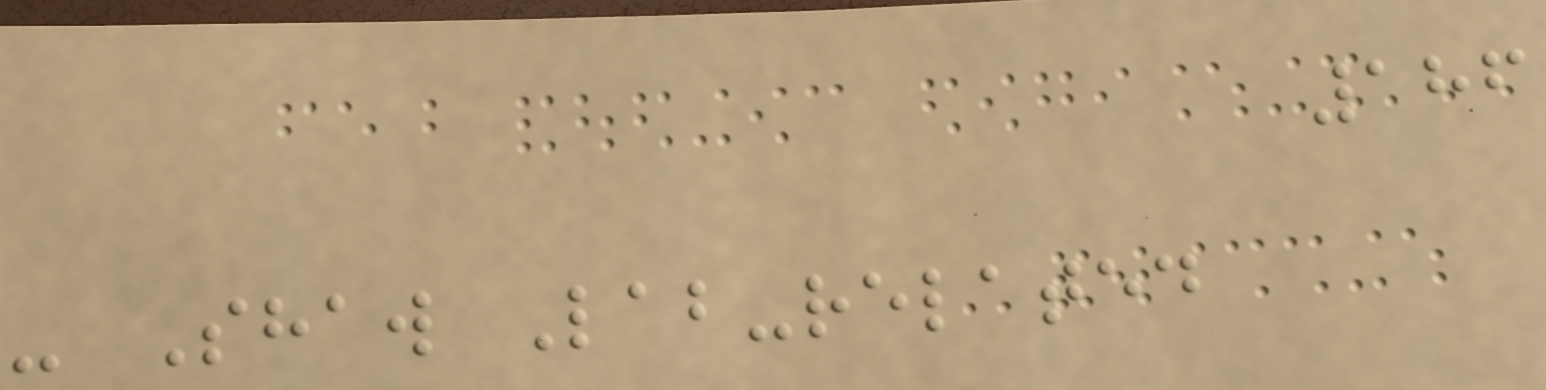186
- Shaw Lab-related
